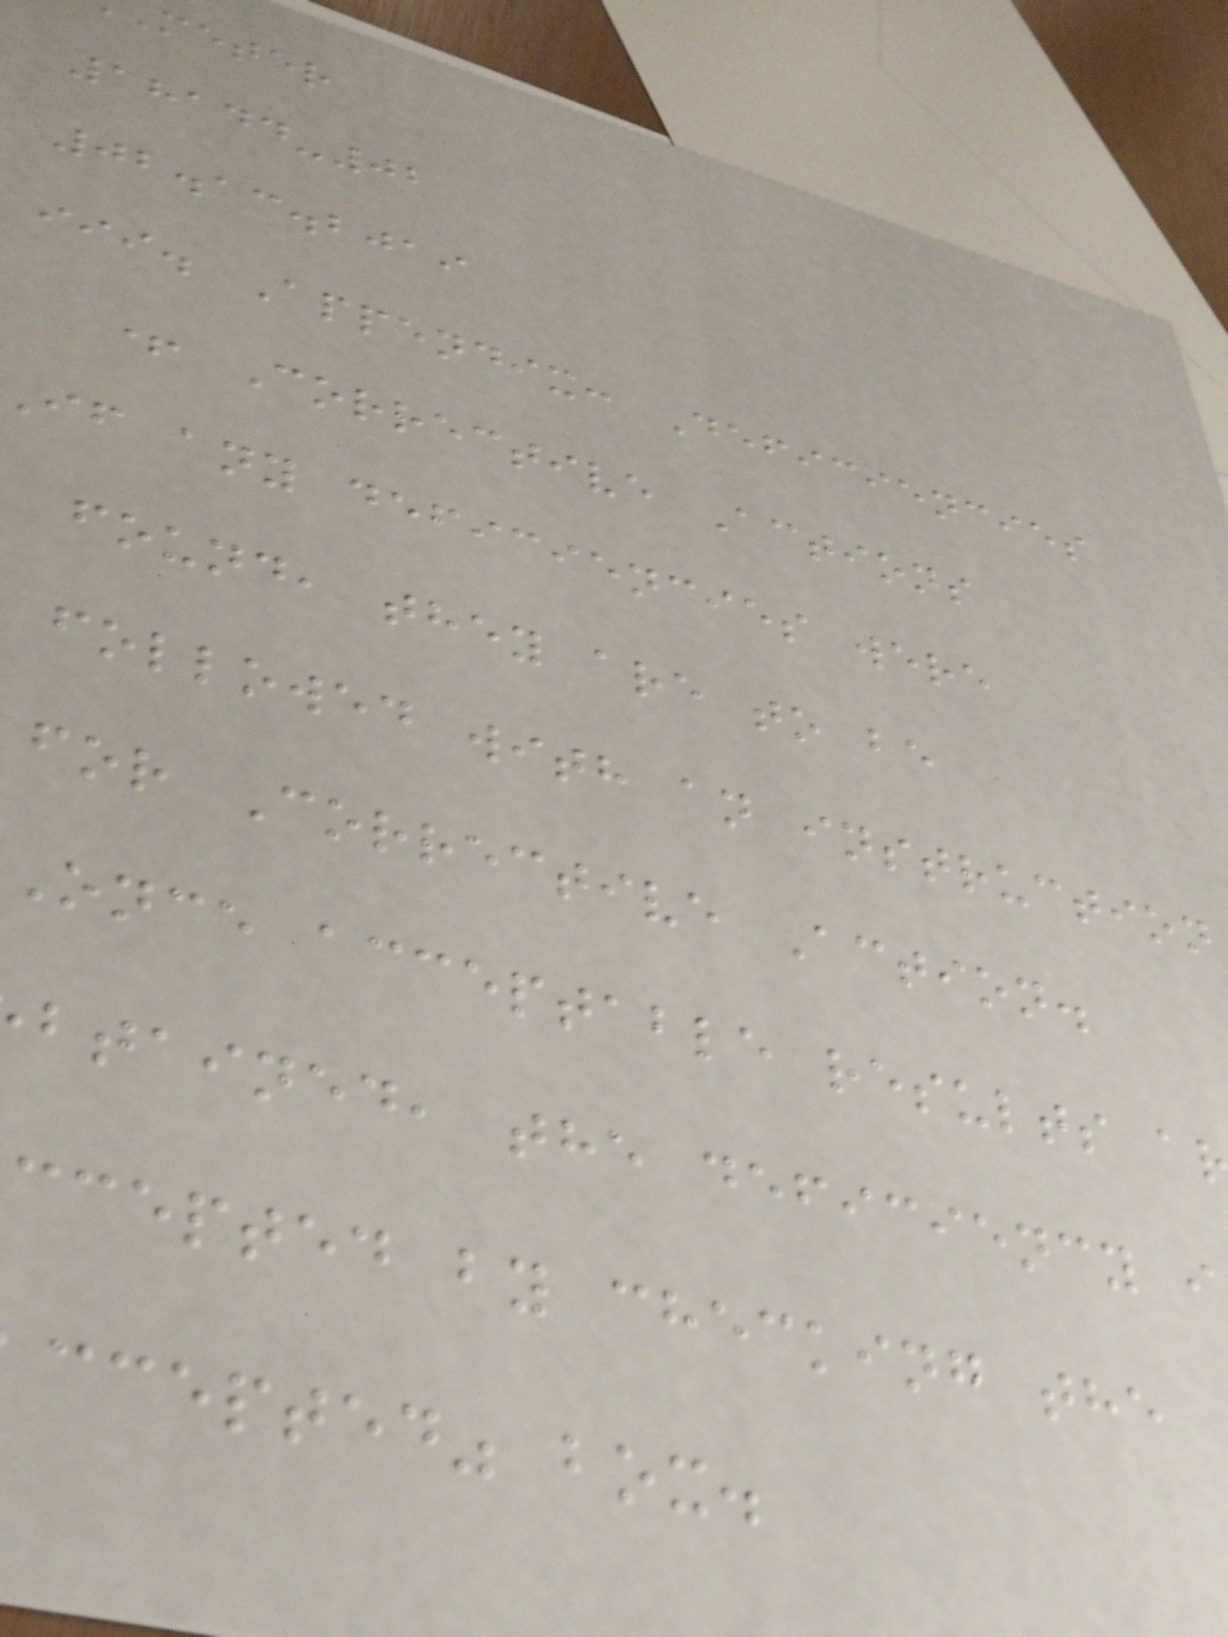meter
18144-02
02.13.2019
iii. Appendix: Deficiencies
+ Corrective Actions
if any deficiencies were
found, they are to be
followed with an instruction
for Corrective Action.
Once acceptable results a
btained, the deficiency i
ccepted by checking the
ccepted" box.
